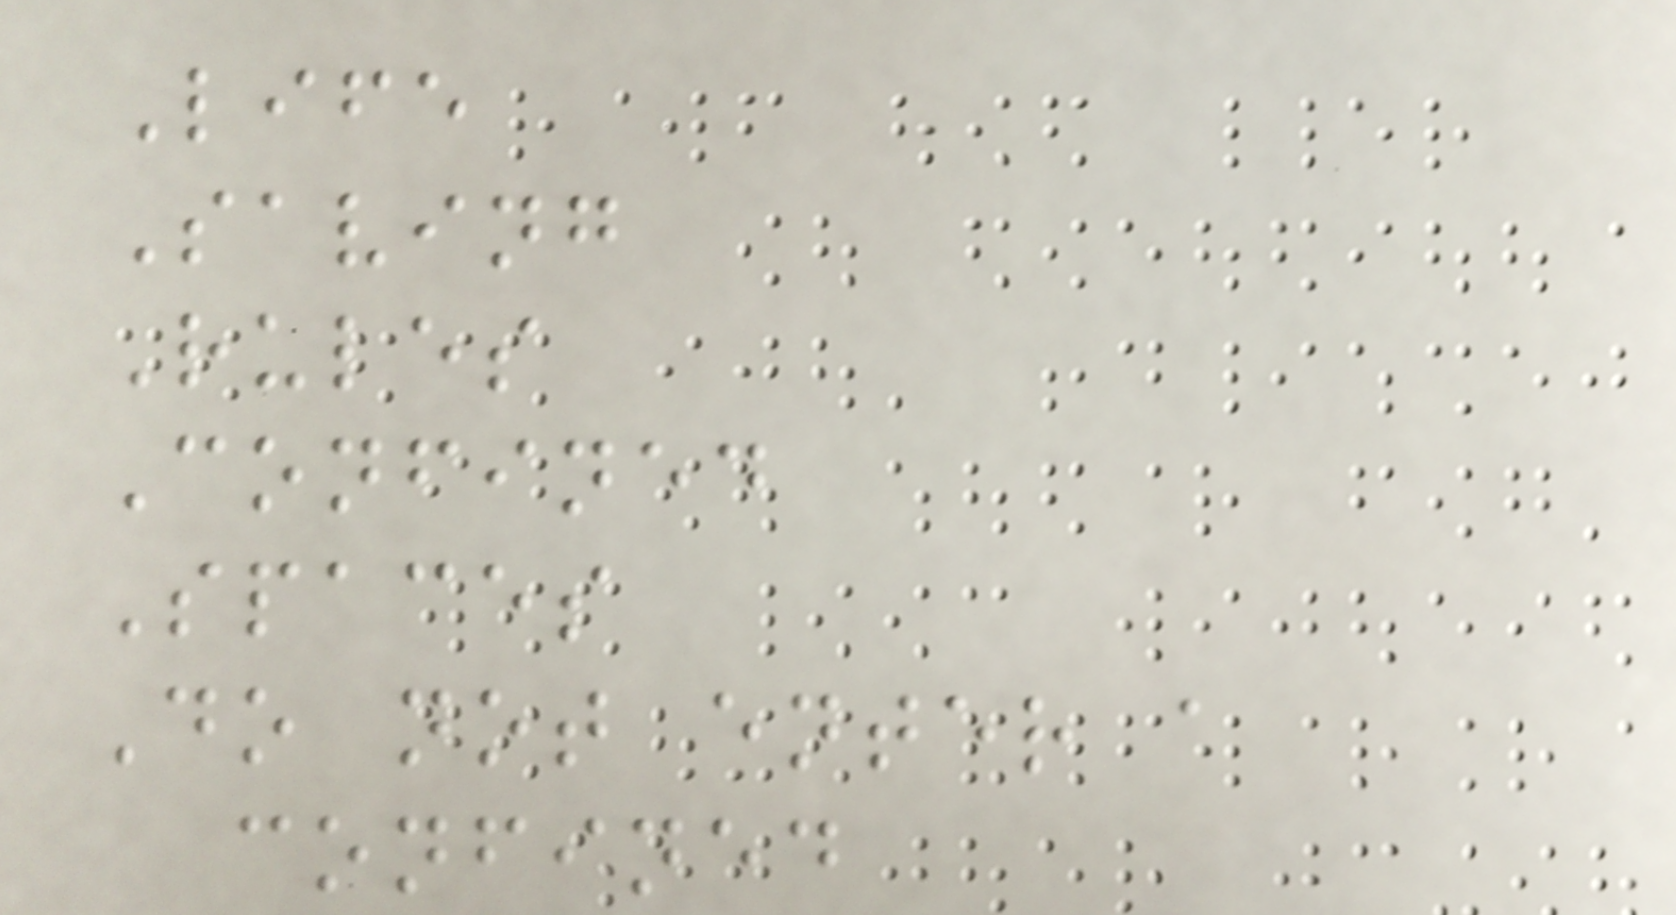Life
Saving
Rules
Confined
Spaces
Do not enter a
confined
